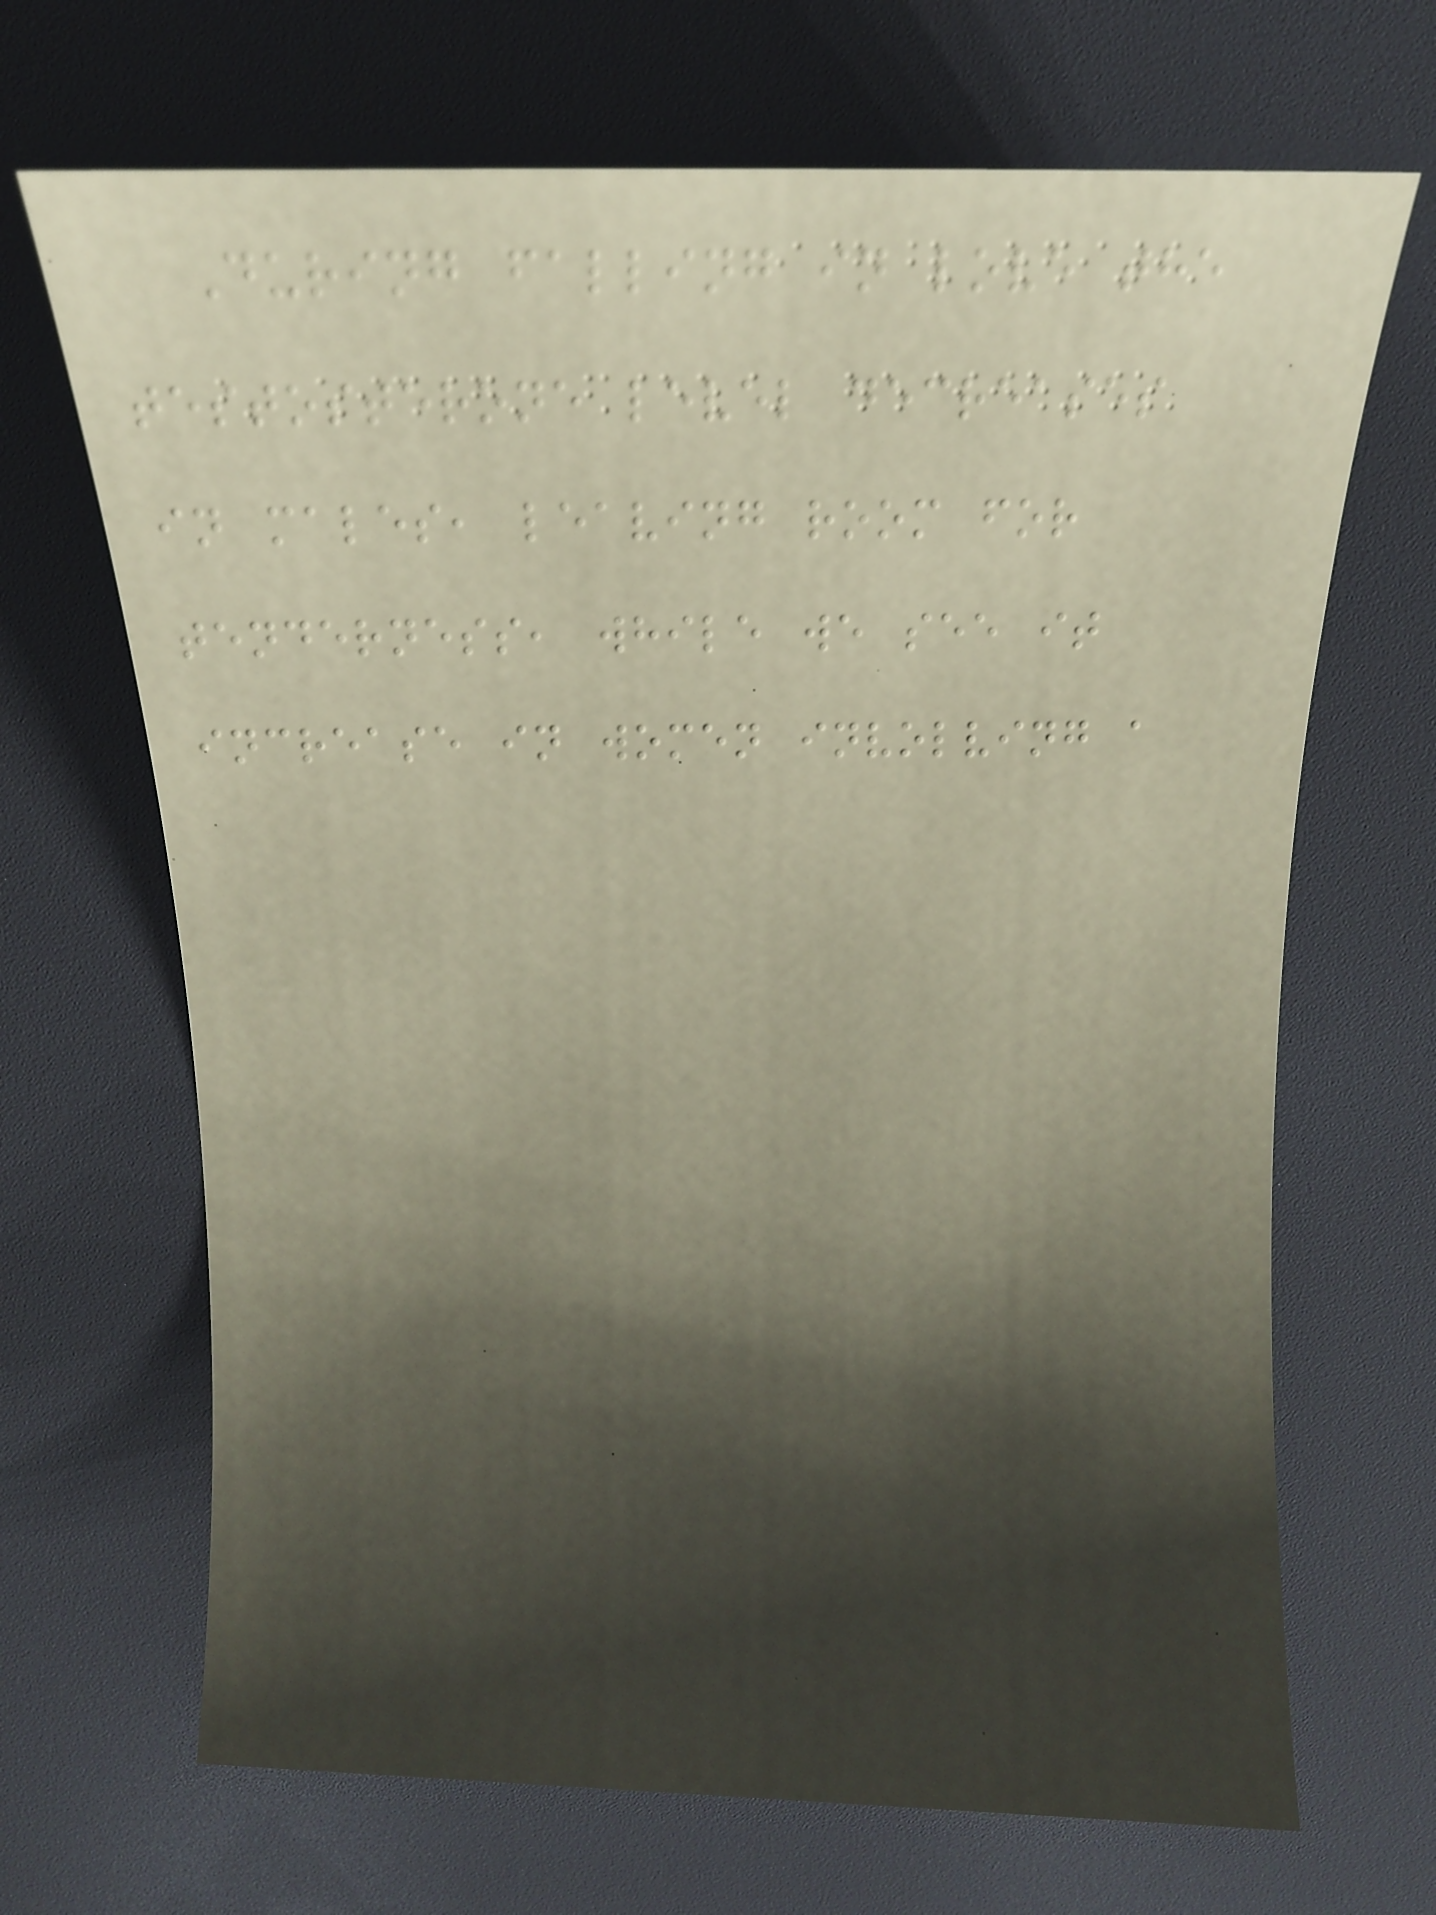During falling in love the
testosterone level decreases
in males, leaving room for
tenderness, while we see it
increase in women involving a
